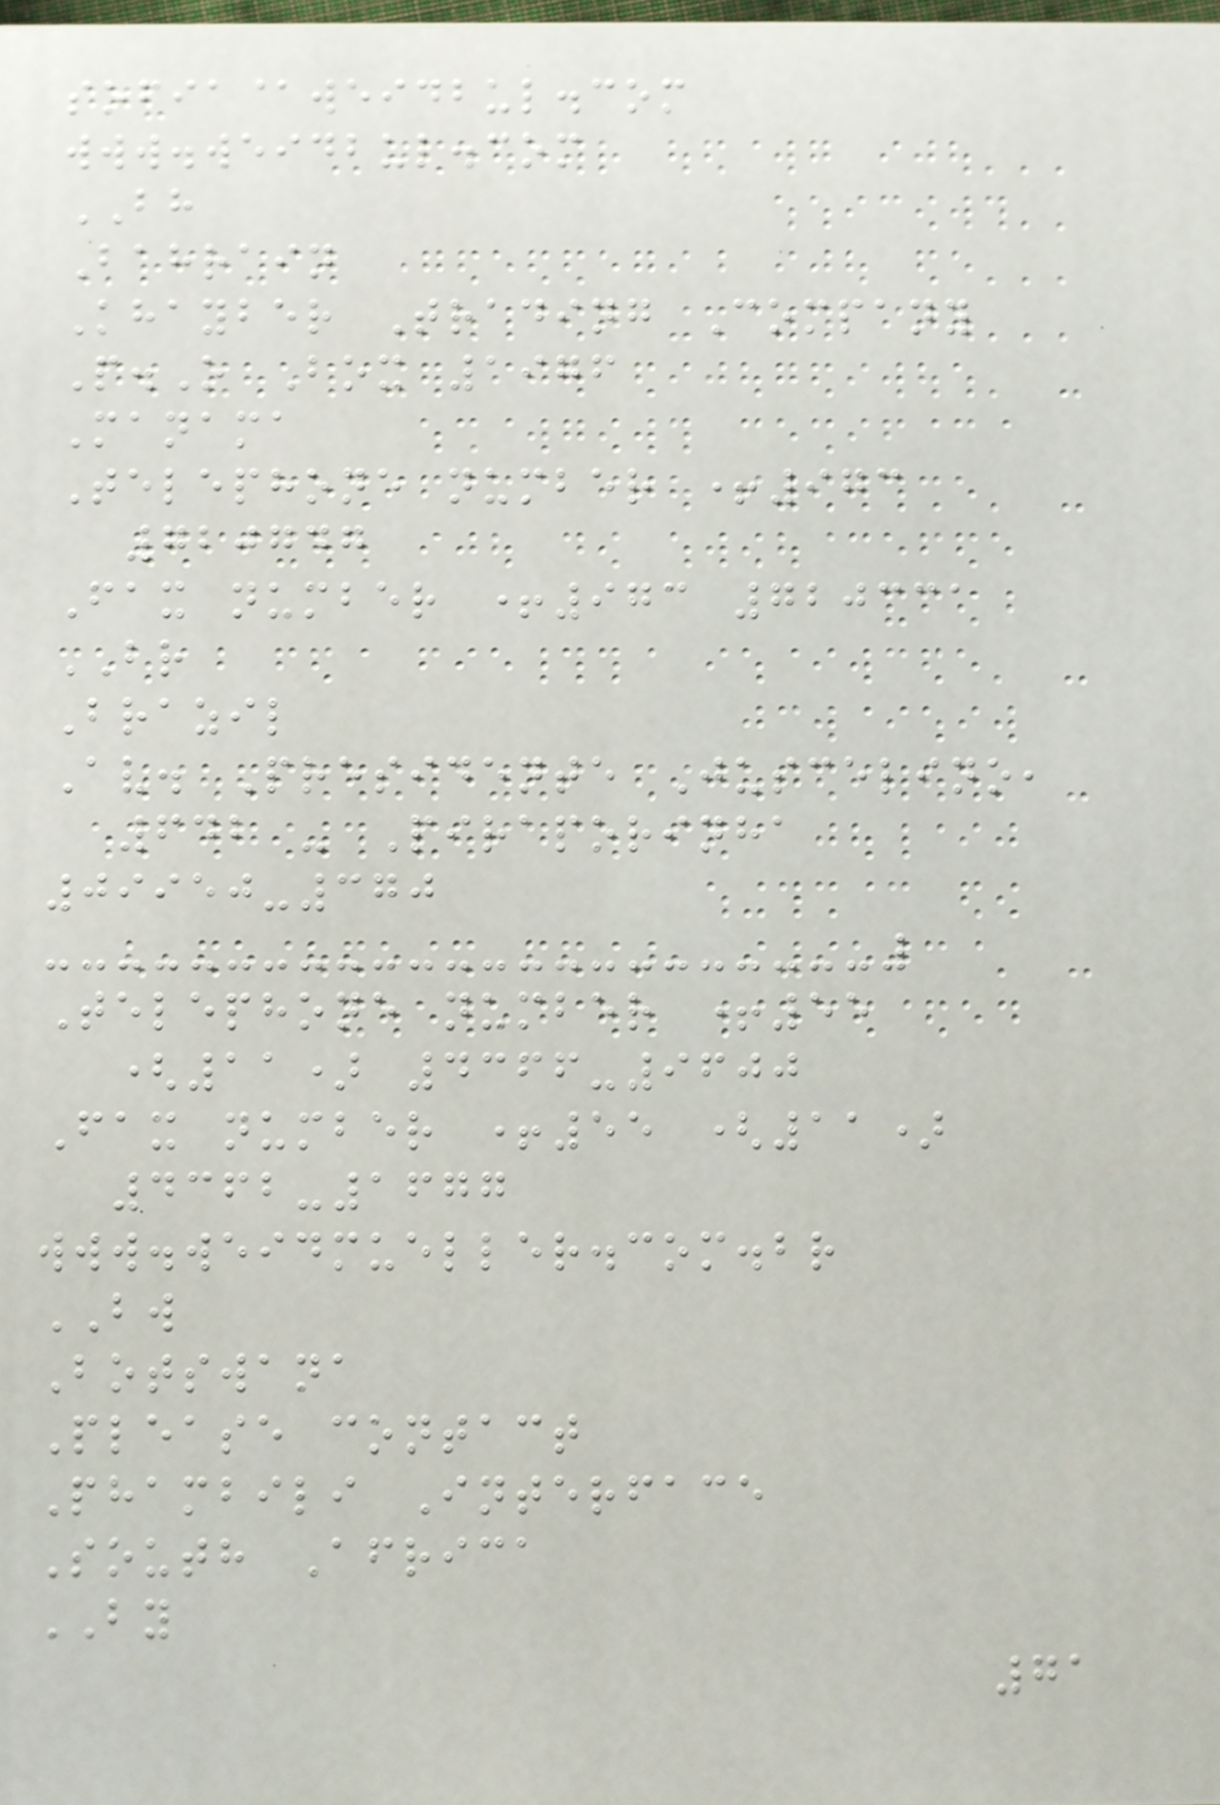sofia@weidbul.com
www.weidbul.com
BH
Bahrain
Khayber Trading Company
P.O Box 1976
Manama
Telephone number +973
720747
Fax number +973 720331
BR
Brazil
Av. Presidente Juscelino,
642 - Piraporinha
09950-370
Telephone number +55
(11) 4366-9600
Fax number +55 (11)
4362-1677
www.weidmueller.com.br
BW
Botswana
Please contact
Phambili Interface
South Africa
BY
71
